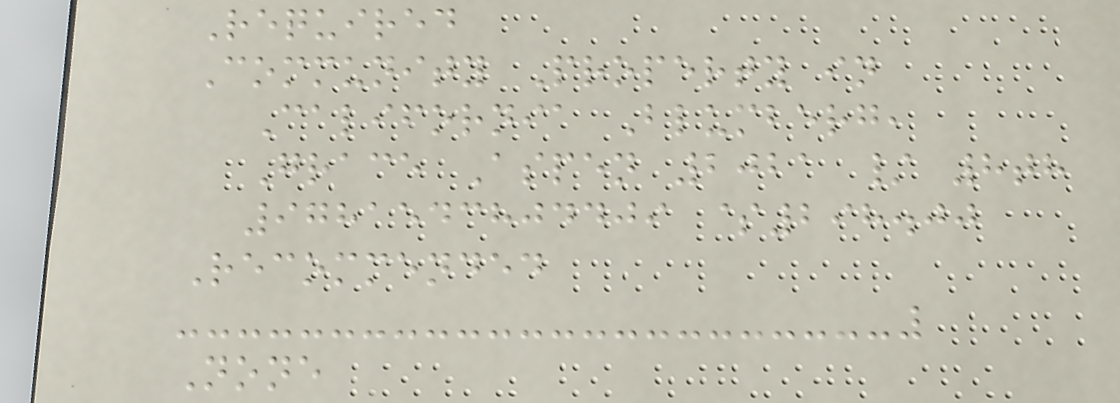Required
Community Property in
California Blumberg,
Grace Aspen 2021 / 8th
9781543804409 $298.00
Recommended
None
